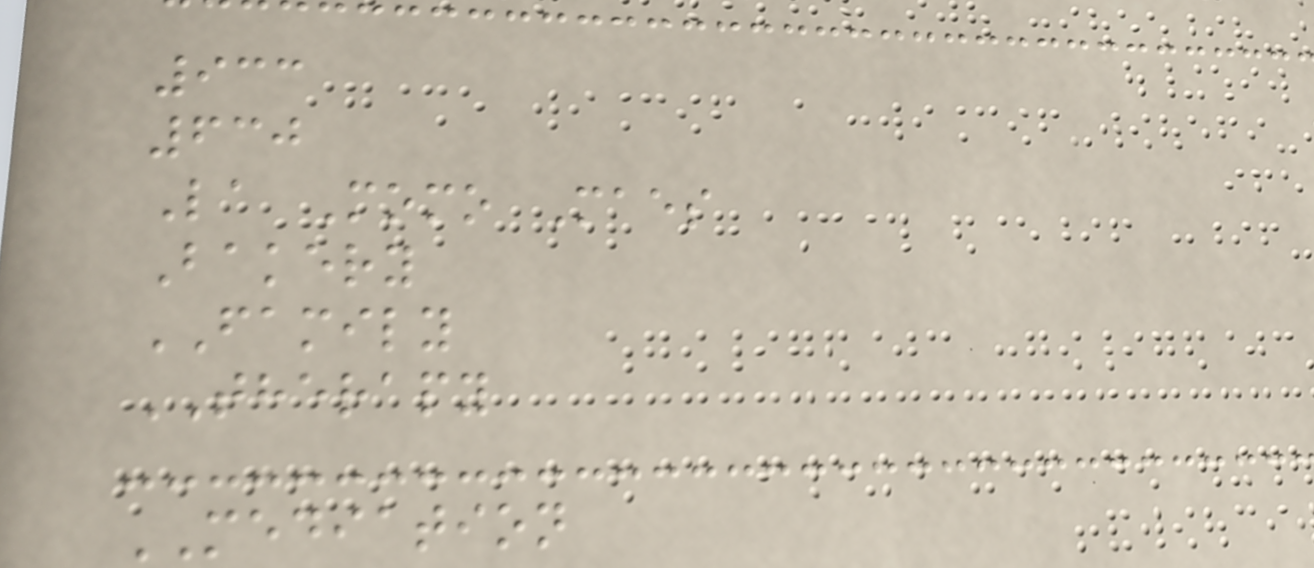933
630
La Momo Maes
Bakery
FAMILY
THERAPY
MEDIATION
